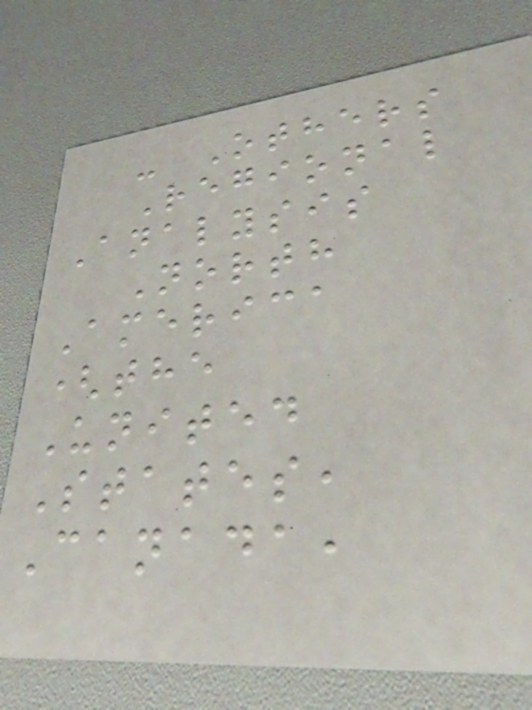- Others
Regional
Analysis
North
America
(the
United
States,
Canada,
